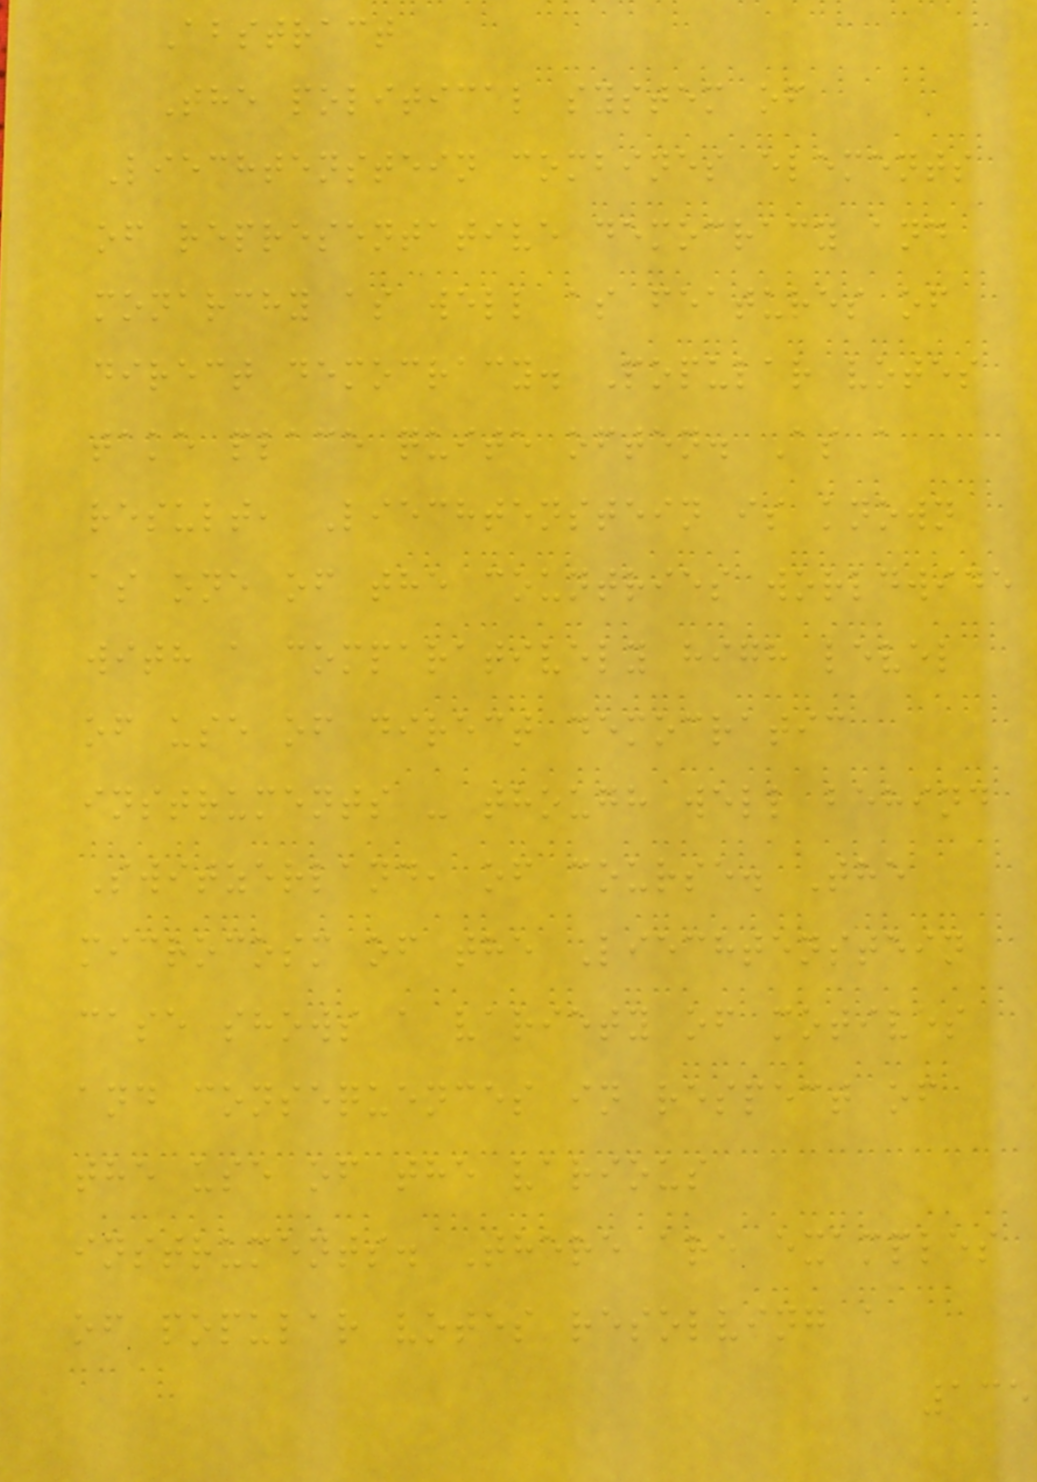Abstract
The political system of
Liechtenstein combines elements
of representative democracy and
monarchy as well as features of
direct democracy. Popular votes
take place quite often. As a
result, Liechtenstein is known
as one of the countries worldwide
with a comparatively high level
of use of direct democratic
instruments - though well behind
Switzerland, of course. The
microcosm of the Liechtenstein
case shows a variety of motives
and consequences in respect of
the use of the various
instruments. There are examples
of popular votes resolving a
135
